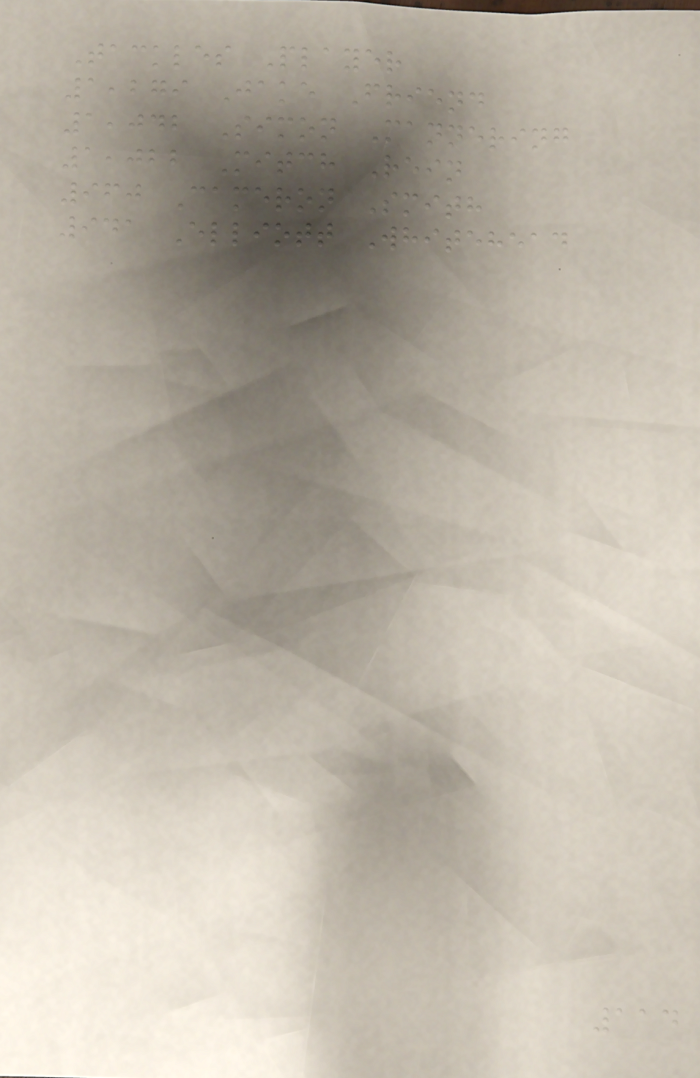Tackles Player
1,279 Jake Friend
1,042 Simon Mannering
1,022 Mitch Rein
960 Cameron Smith
941 Elliott Whitehead
114
